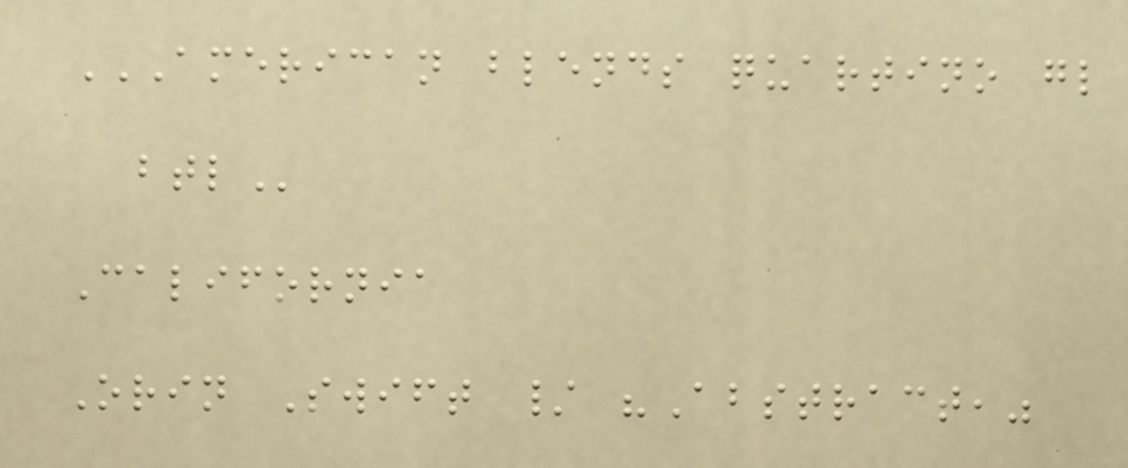AMERICAN BLENDS QUARTINO GL
BTL
California
Orin Swift / "Abstract,"
